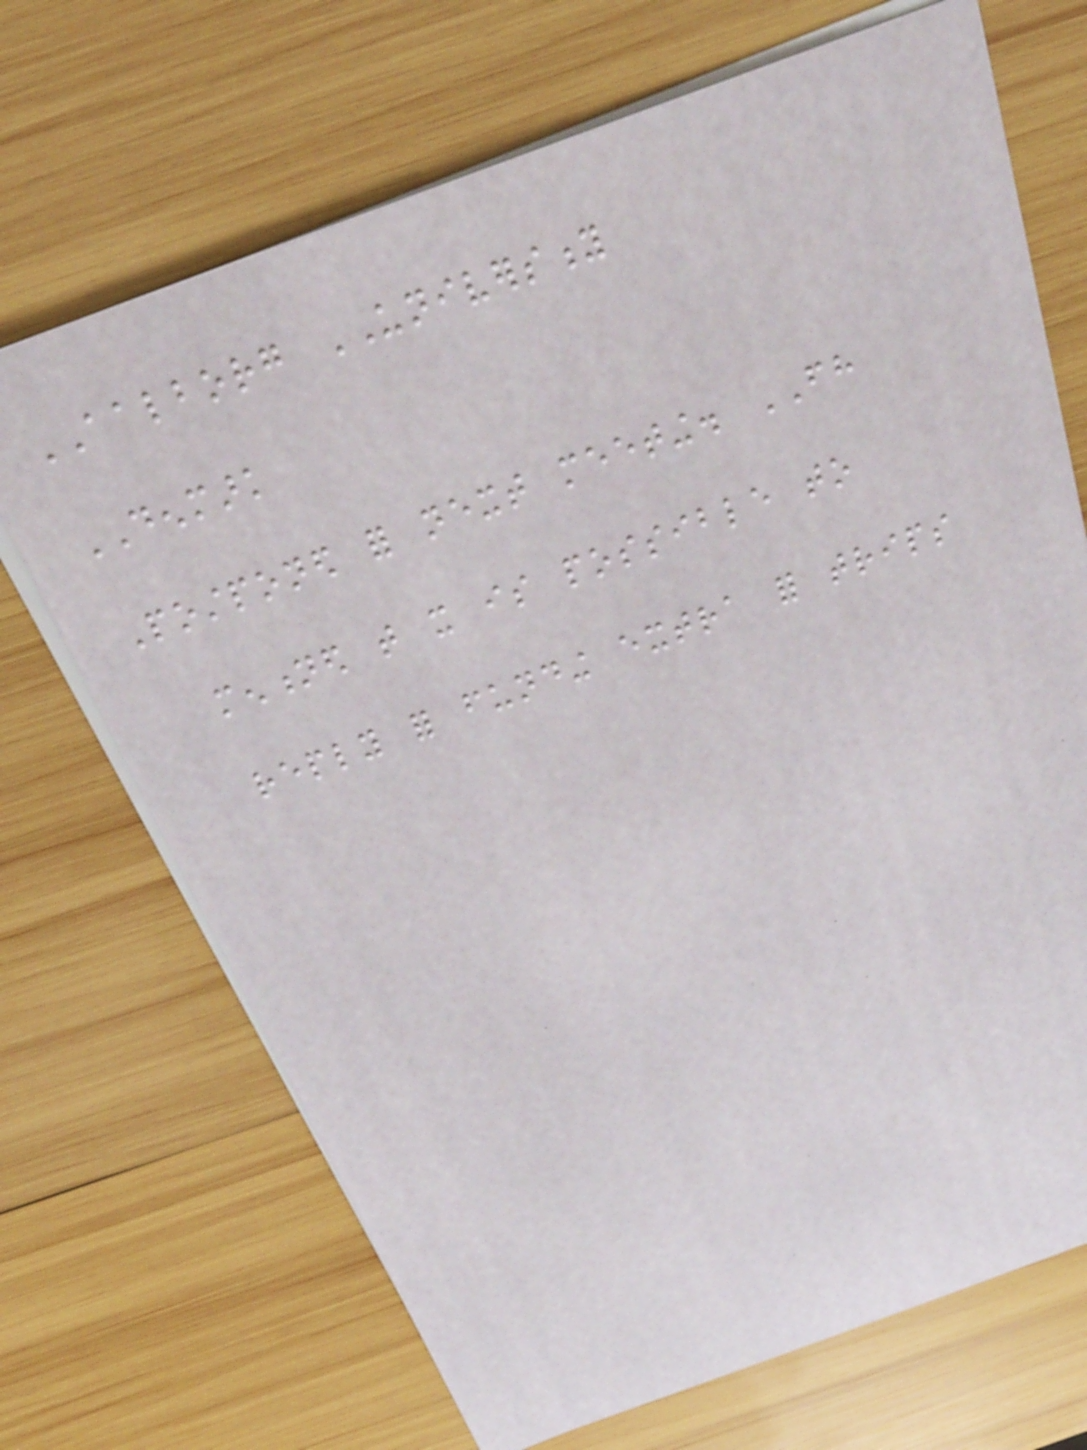AALBORG UNIVERSITY
DENMARK
Postponed for next meeting. FH
mentioned that it is possible to
reply for funding extra for trips
